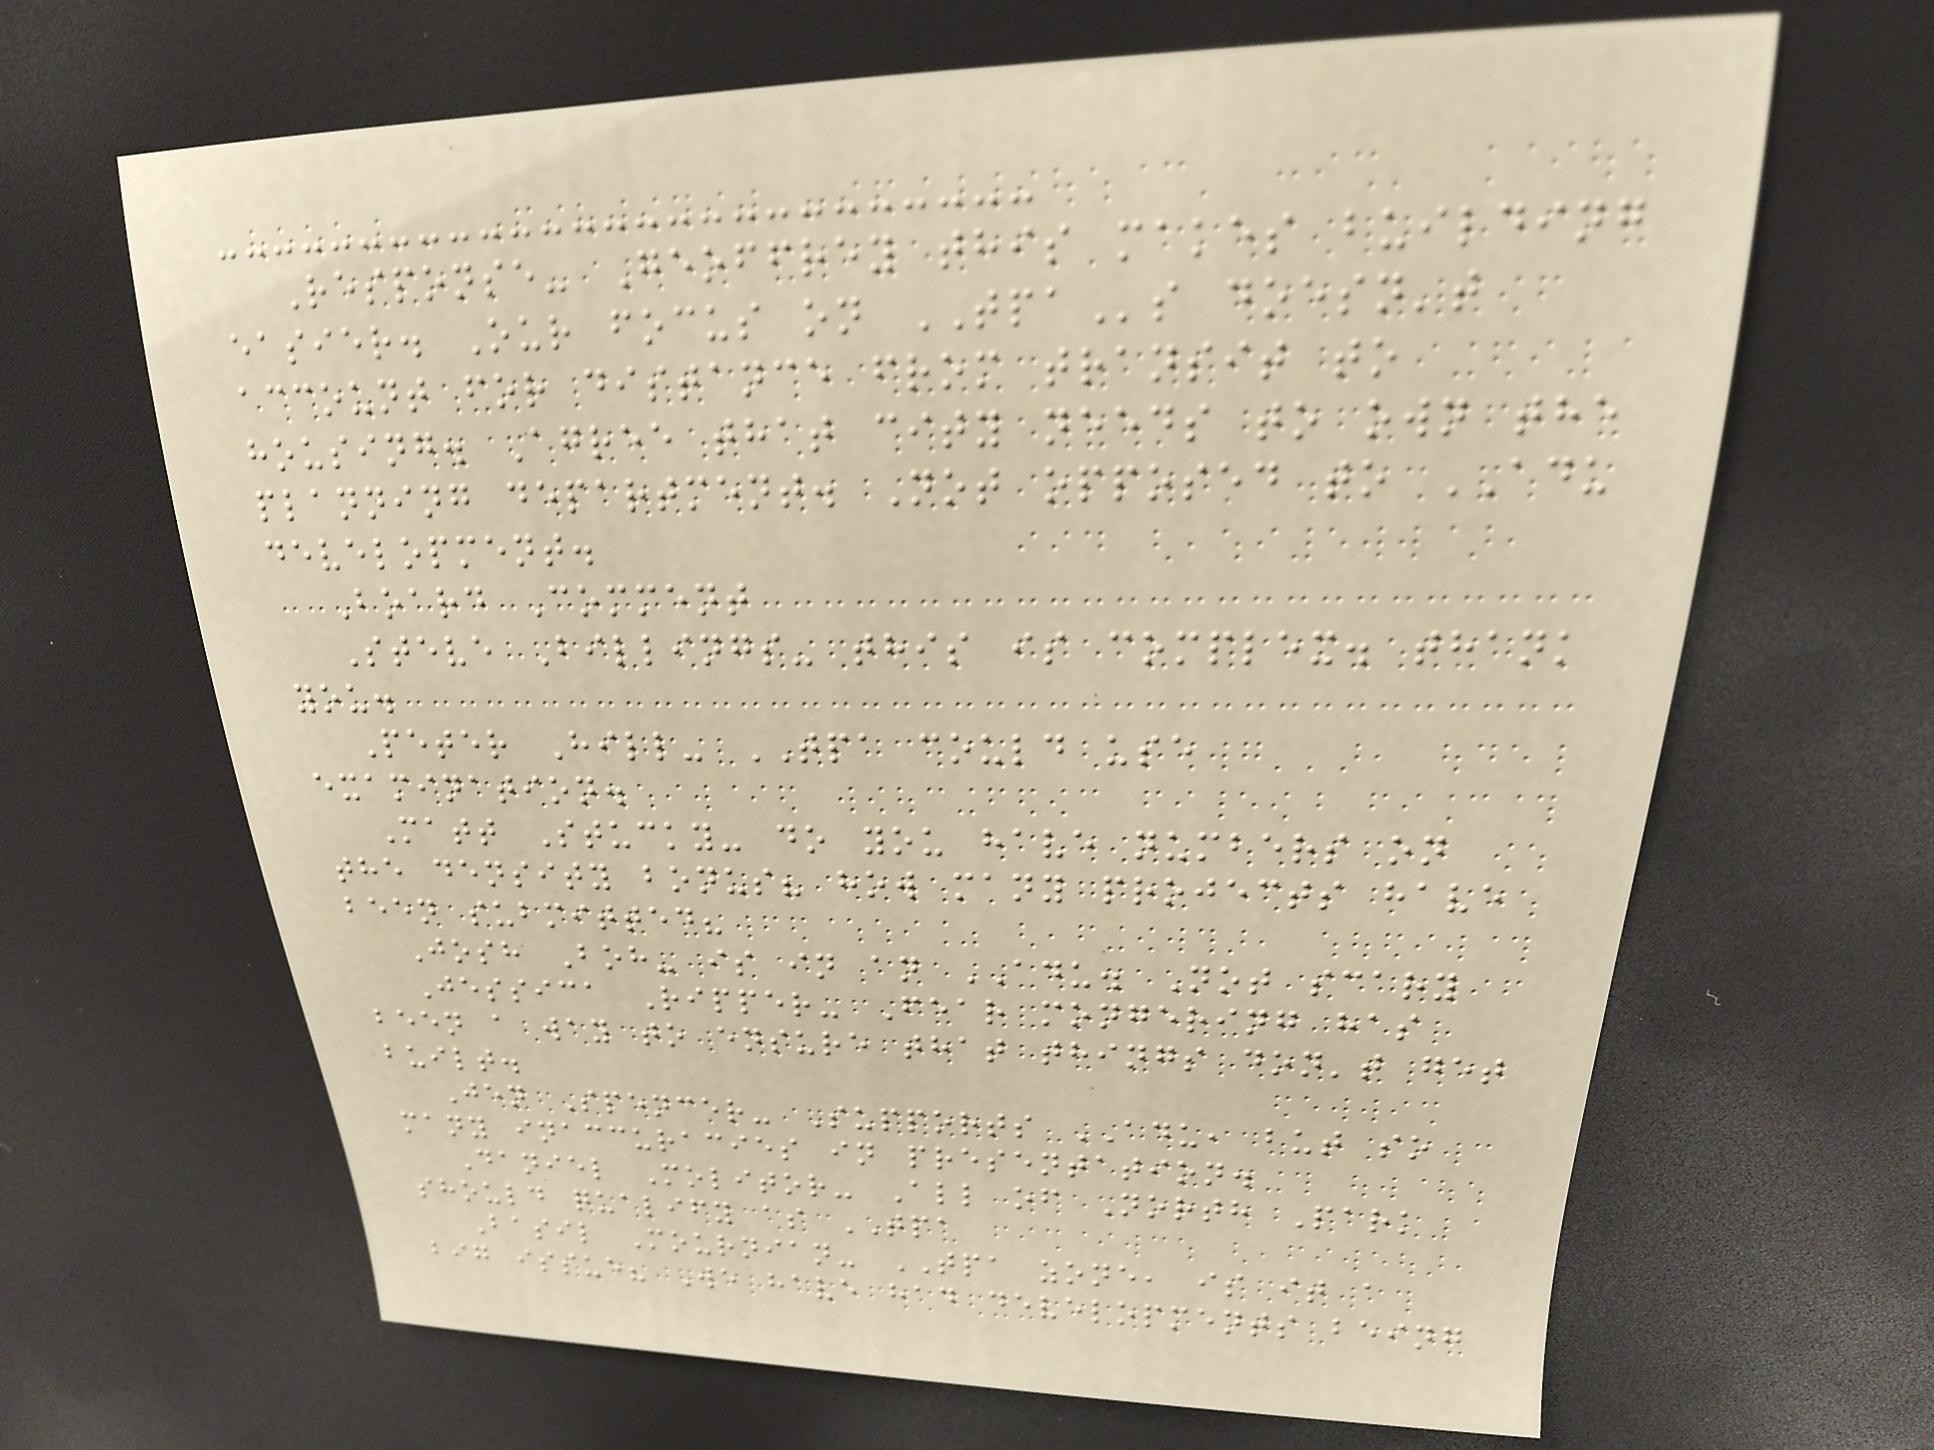Response- Geoffrey this makes building
easier. Our focus on TPAs doesn't
account for distance from transit to
housing. Agree that city needs to own the
planning department. Not opposed to ADU
development.
Board Comment
Steve Billings- this is complex. thank
you.
Peter Hill- TPA could use
examination.
Matt Stucky- do you have numbers on
the density bonus? how many projects have
been submitted?
Josh Boh- is in an ADU. Not scary
Jessica Ripper- Fear mongering has
been a way to ensure that things don't get
built.
Jen Spencer- Supports ADU, but so
many inaccuracies in presentation.
Daniel Molitor- All of North Park
should qualify as TPA
Basil Mournian- TPA zone, is it a
big issue? We have had developments being
